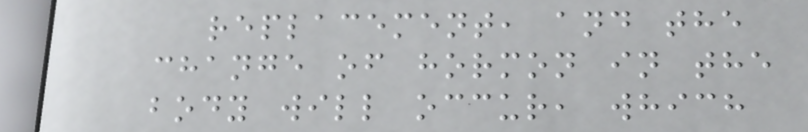replacement, and the
change of hormon in the
body will occur, which
